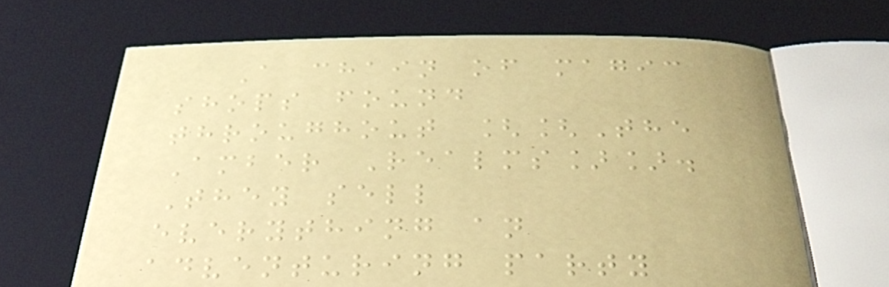A chain of magic
shops found
throughout [[The
Amber Realms]].
They sell
everything an
adventuring party
